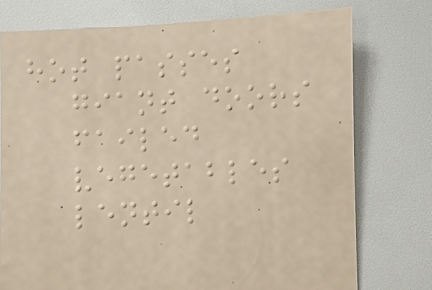hot passes
giant doors
failed
vegetables
lentil
